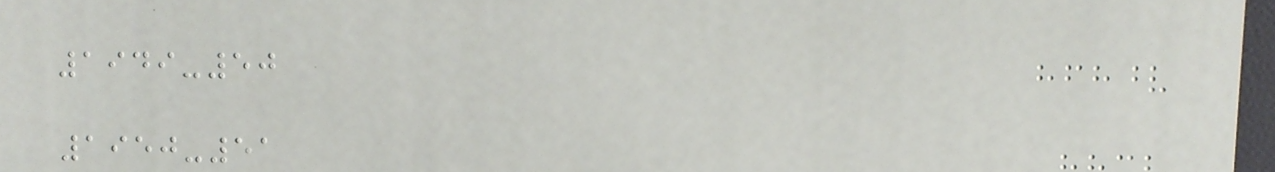1949-50
1950-51
